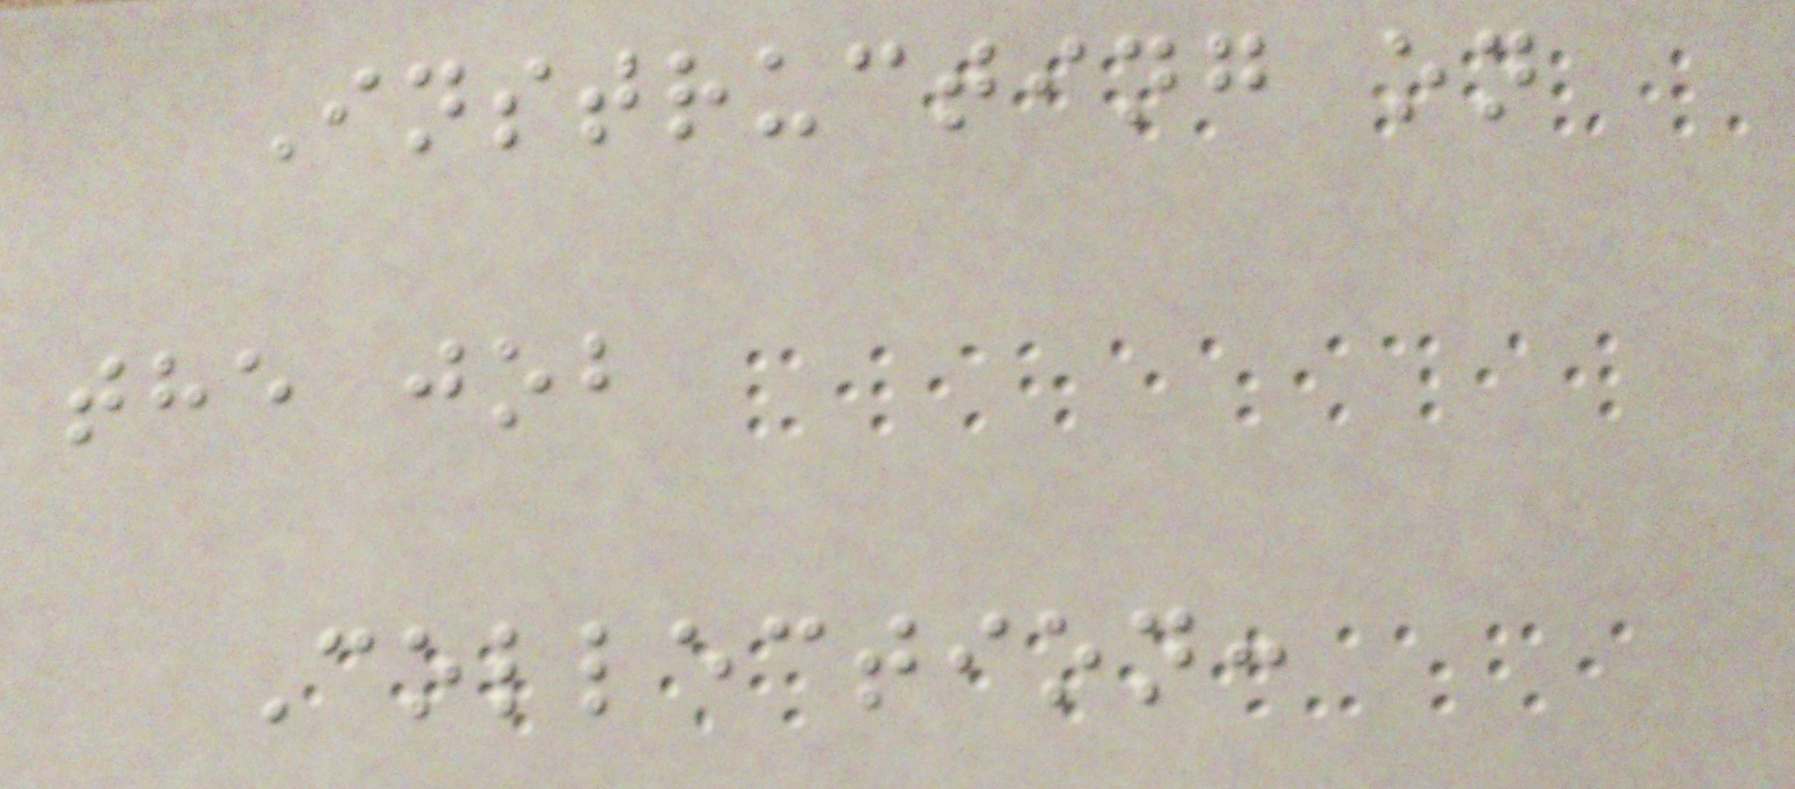Instructing on
the job
Collection:
